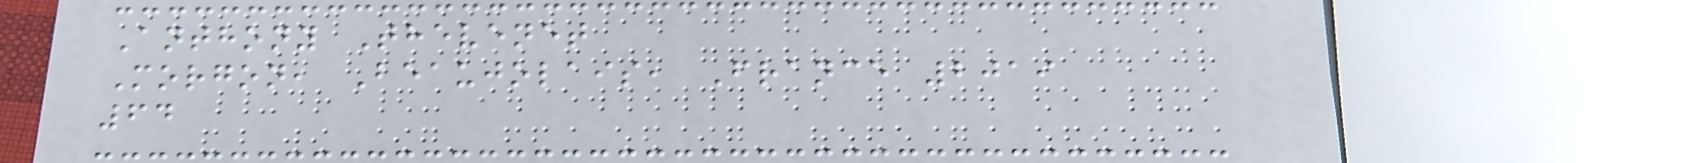Anthony Thevenet
Morgon, Beaujolais, France 2019
64
